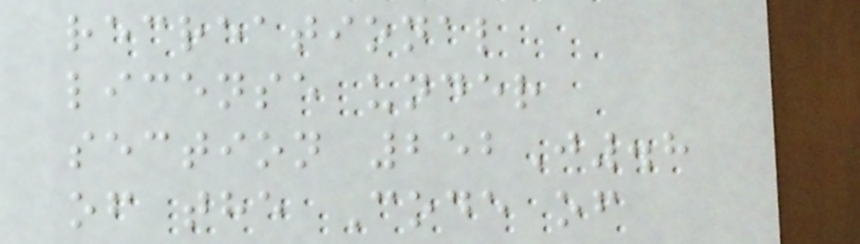recreational
license under
section 252J.8
of the Code of
